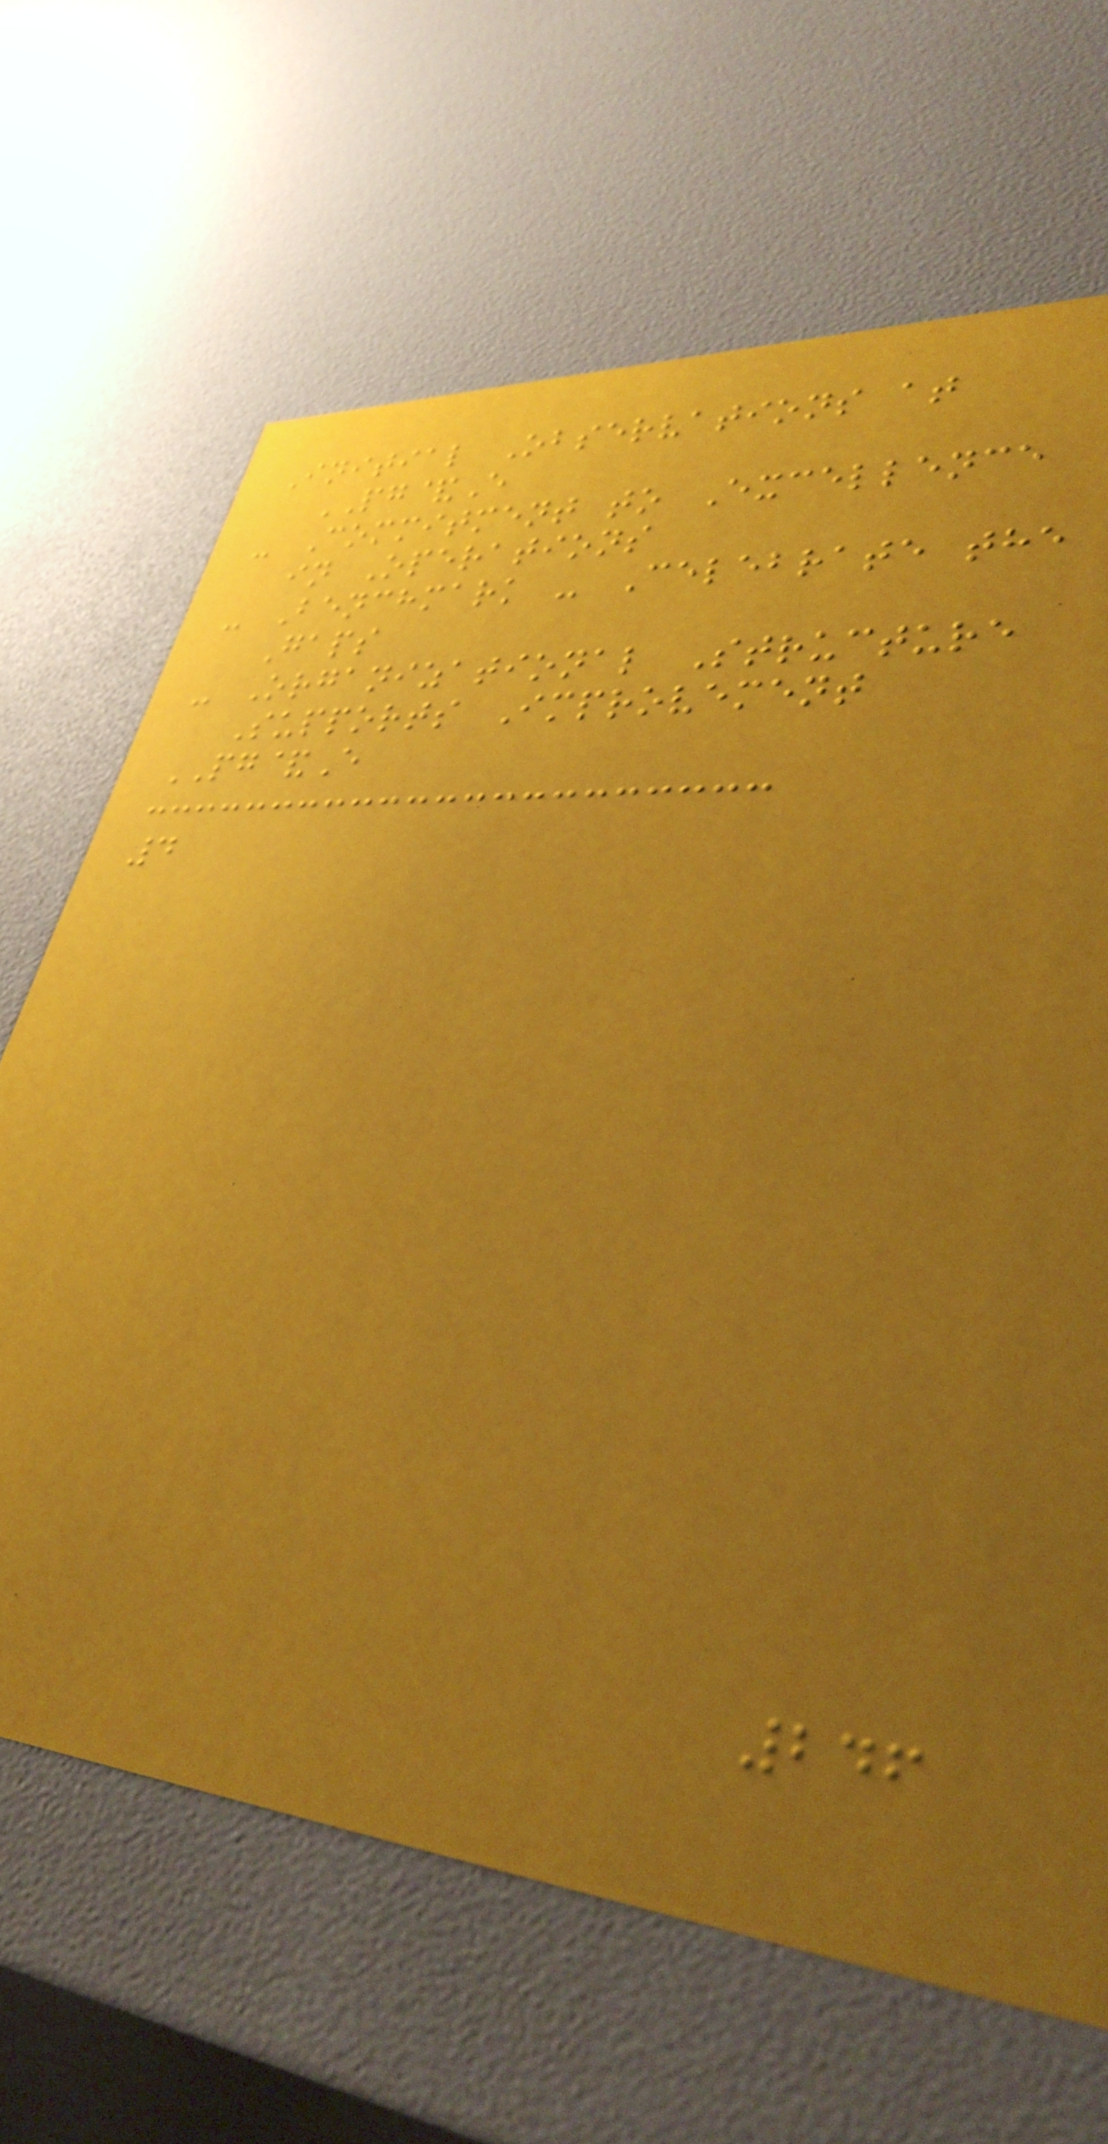Initial Observations at
PG&E
- Commitment to Excellence
in Operations
- Benchmark - Celebrate the
Gaps
- Organizational Structure
Supports Improvement
PG&E
4
246
